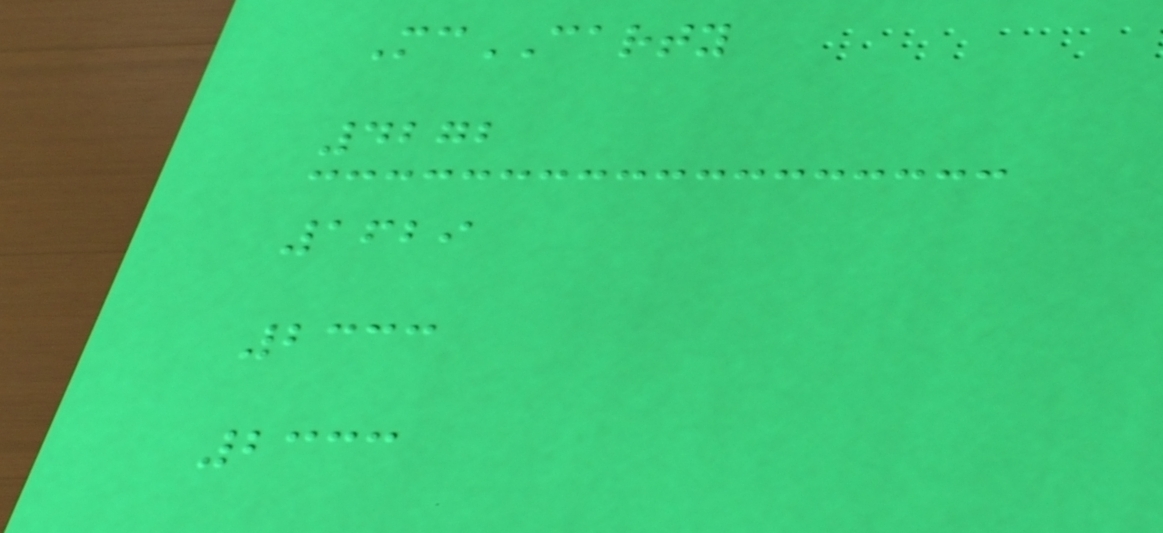McCARTY
4272
1629
2333
2333
